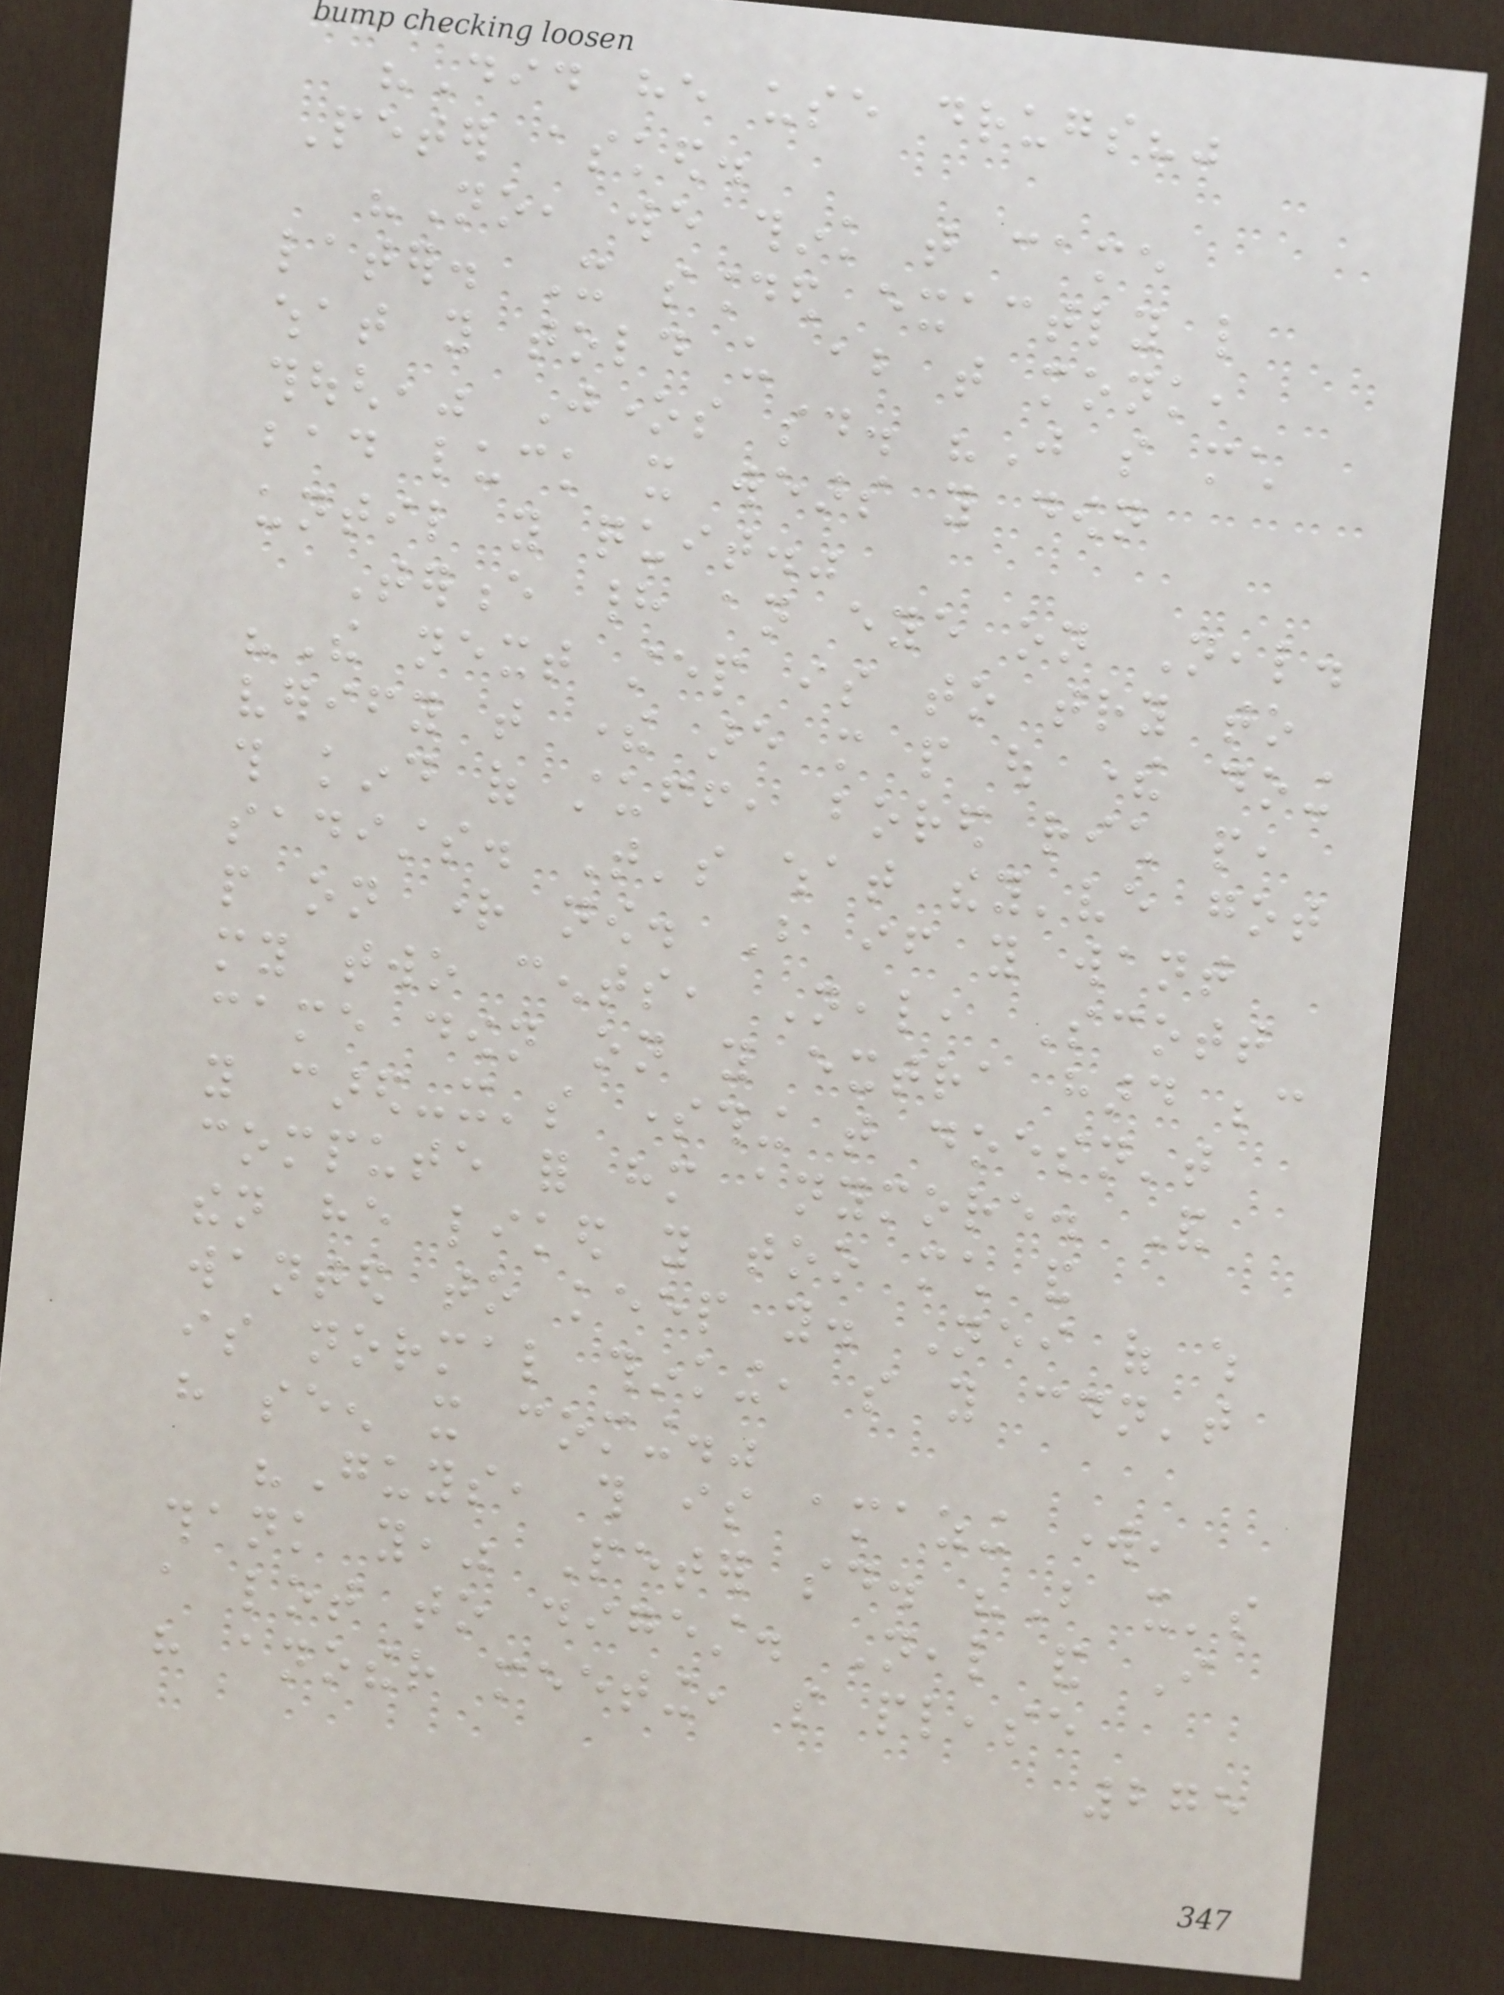"Did he use drugs?"
Peter asked.
"No, we think that came
later. It sounded exactly like
what you told us about that monk,
though," Jones said. "Just so much
bad luck it wears you down
until you quit."
Terence had an eye on Neal.
"The next step is to try to
verify that there are more people out there doing
this kind of stuff, bored rich people,
sadists. That's what they've got
people on right now. But if you want
my two cents, Neal, Scott
came down on you extra hard because
you cared-it's something that doesn't
compute for him anymore. And
then he liked you too much and
wanted to keep you. Neither of which
is normal thinking, so you couldn't
have seen it coming."
"Guys, this is amazing work,
thank you," Peter said. "But it's
a lot to digest. Neal and I
have another meeting, so please
275
